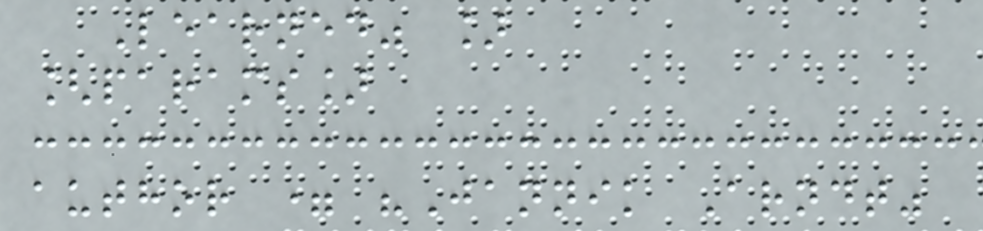Learned" ]
[params]
author = "Jannik Arndt"
